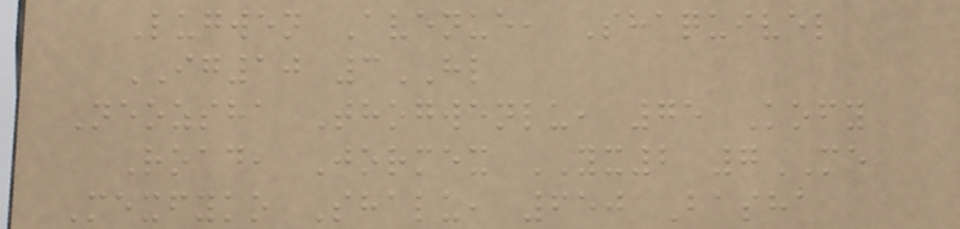Lugwen Avenue, Shaquivel
IG10 3HL
Neozsha Thogwenlu, 75 Kofy
Road, Jormex YX2 7ME
Mexfyko Shalu, 650 Basha
